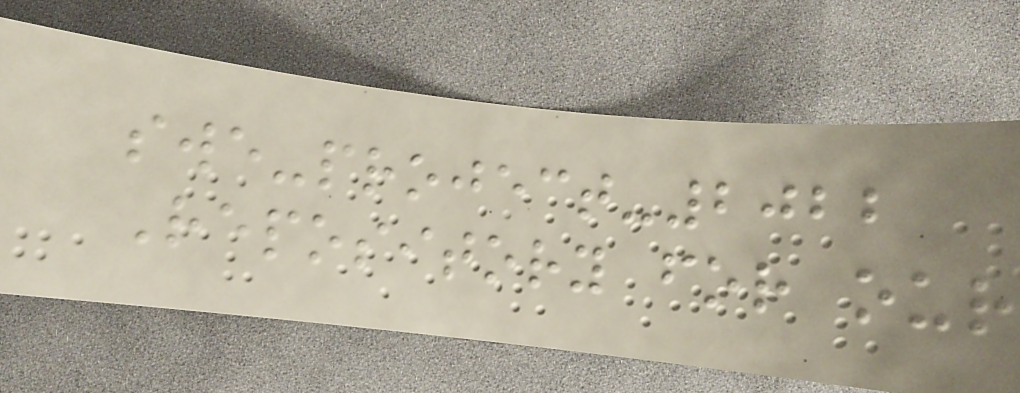swe-project-2022
Repository for our
